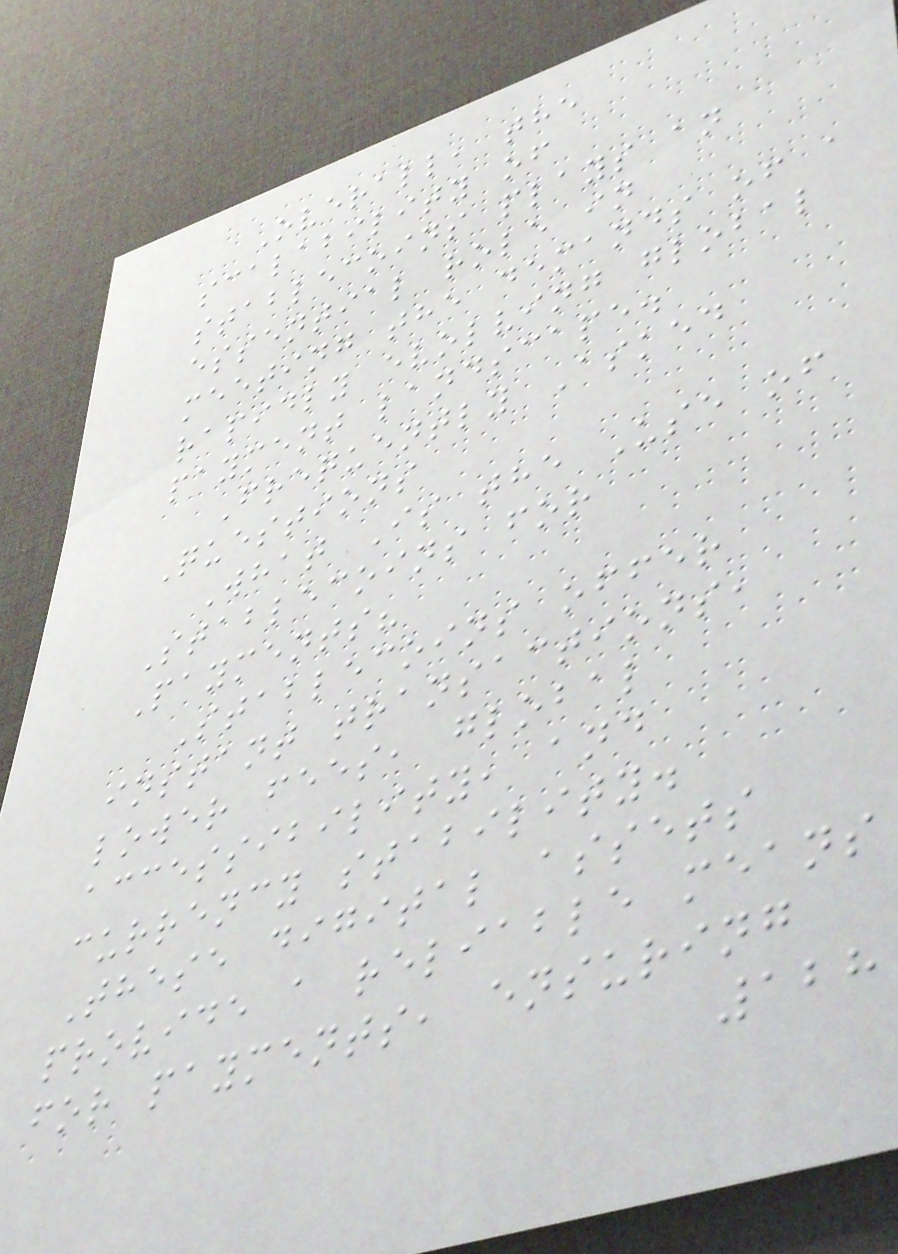Overall, the
scalability of
stablecoins plays an
essential role in
meeting the demands of a
rapidly evolving global
payment landscape.
Frequently Asked
Questions
What Is the Use of
Stablecoins for
Payments?
Stablecoins offer
instant transactions,
lower fees, global
accessibility, and
currency stability.
These digital assets
provide a reliable means
for payments, ensuring
128
